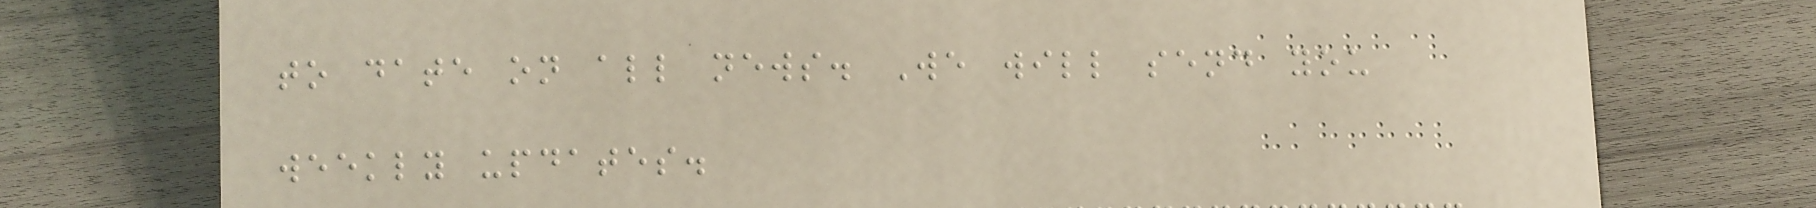to date on all news. We will send you
weekly updates.
